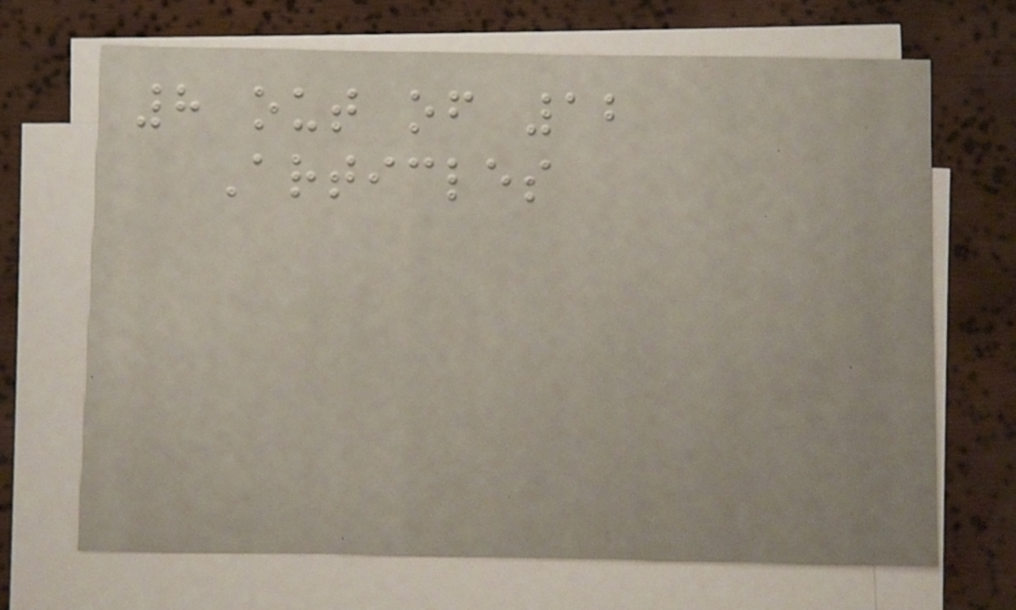8 out of 12
Articles
